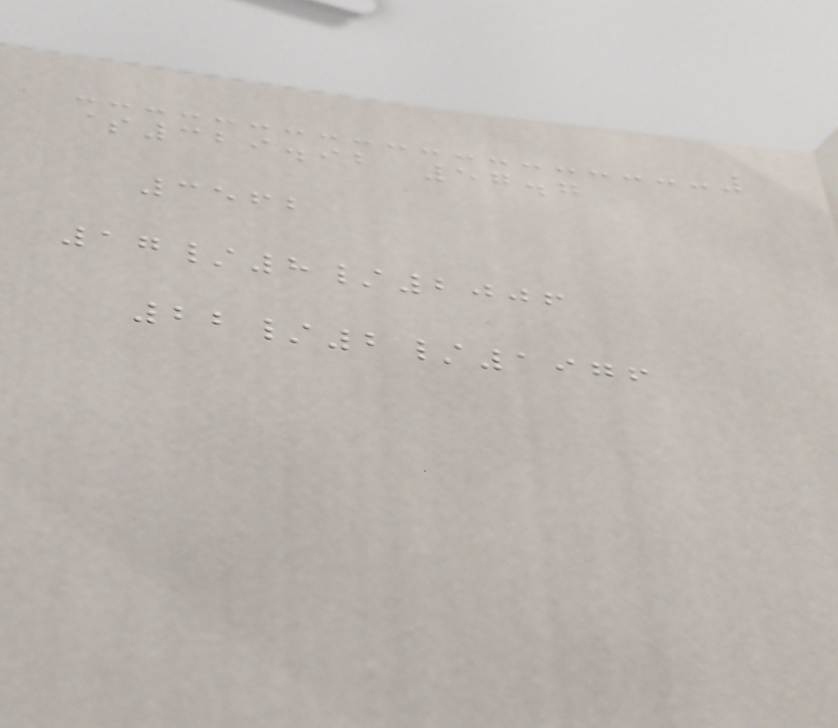$329.92 57.7
3562
17/8/2006
22/2/1976
